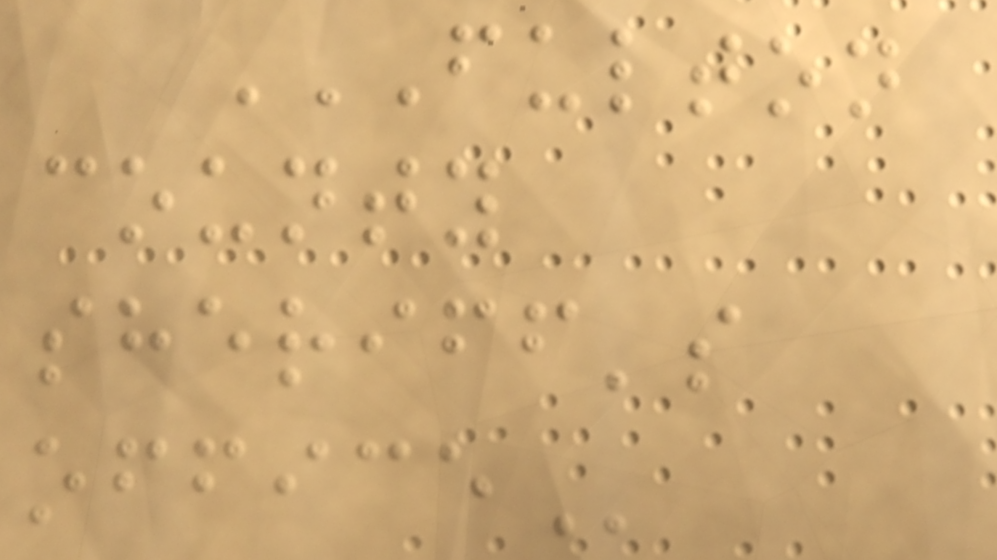FULTON
COUNTY
SHERIFF'S
OFFICE
